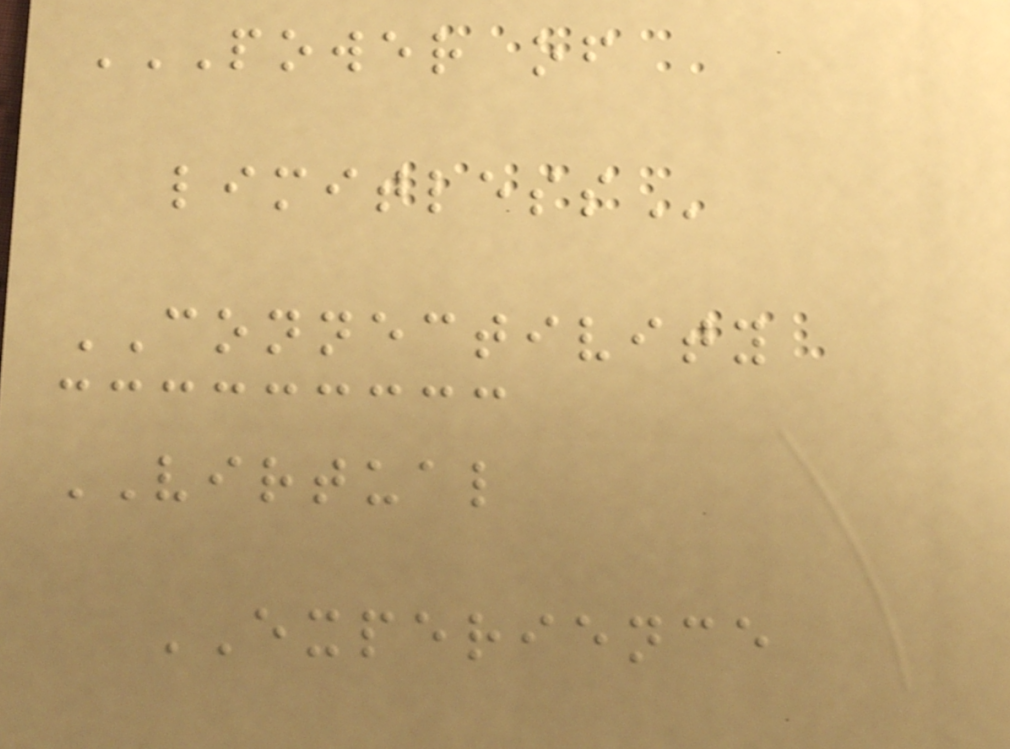POWER OF
LIMITLESS
CONNECTIVITY
VIRTUAL
EXPERIENCE
